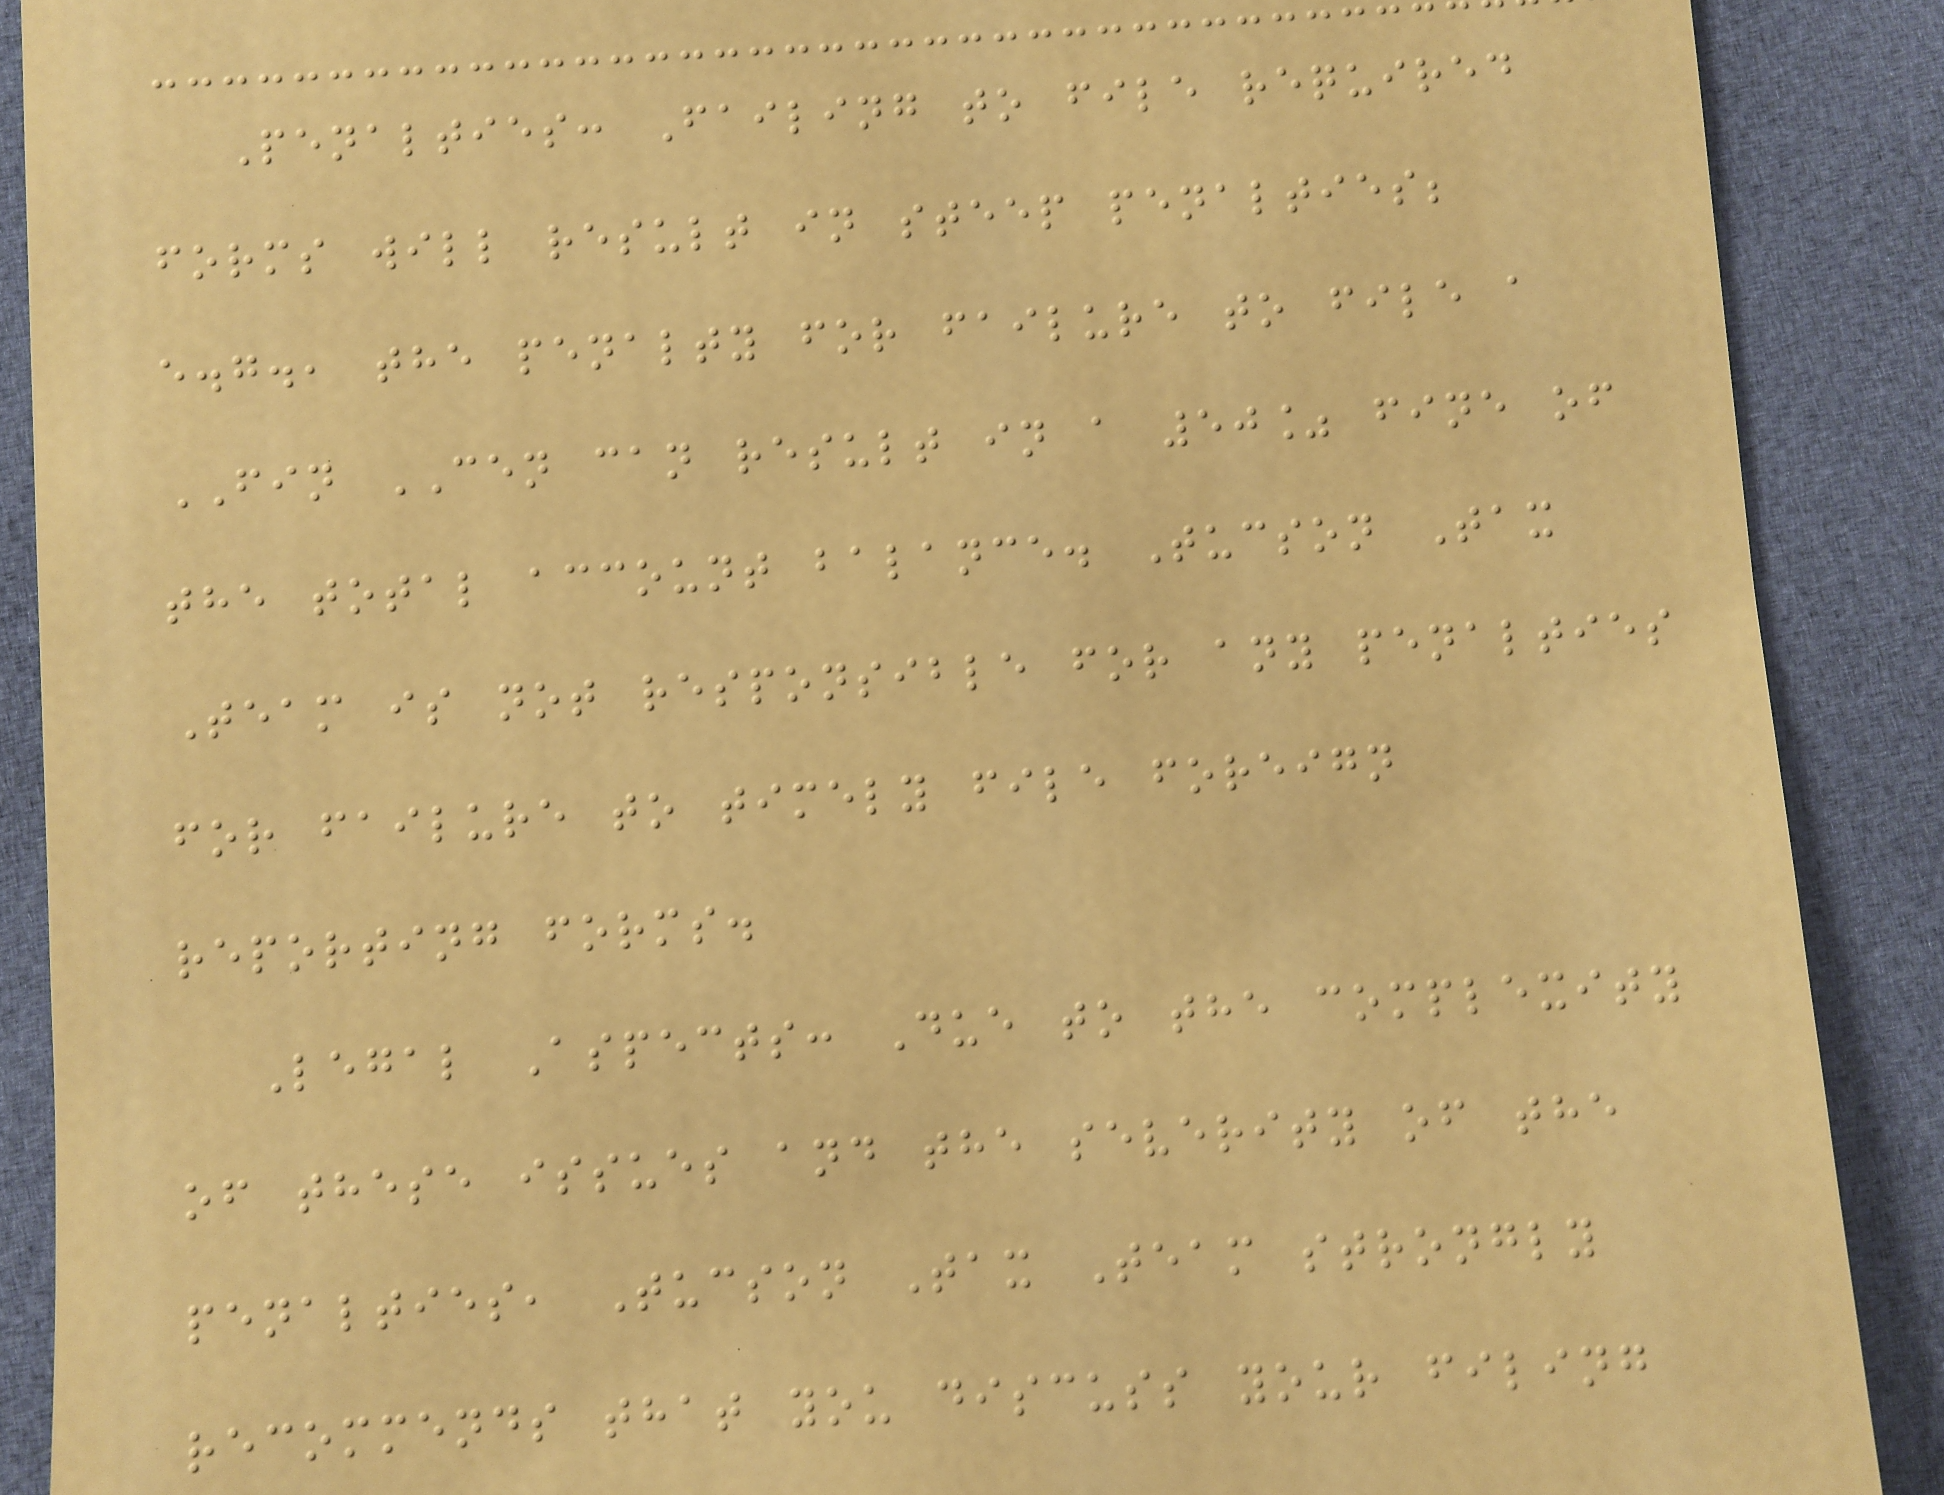Penalties: Failing to file required
forms will result in steep penalties;
e.g., the penalty for failure to file a
FIN CEN can result in a 50% fine of
the total account balance. Tucson Tax
Team is not responsible for any penalties
for failure to timely file foreign
reporting forms.
Legal Aspects: Due to the complexity
of these issues and the severity of the
penalties, Tucson Tax Team strongly
recommends that you discuss your filing
